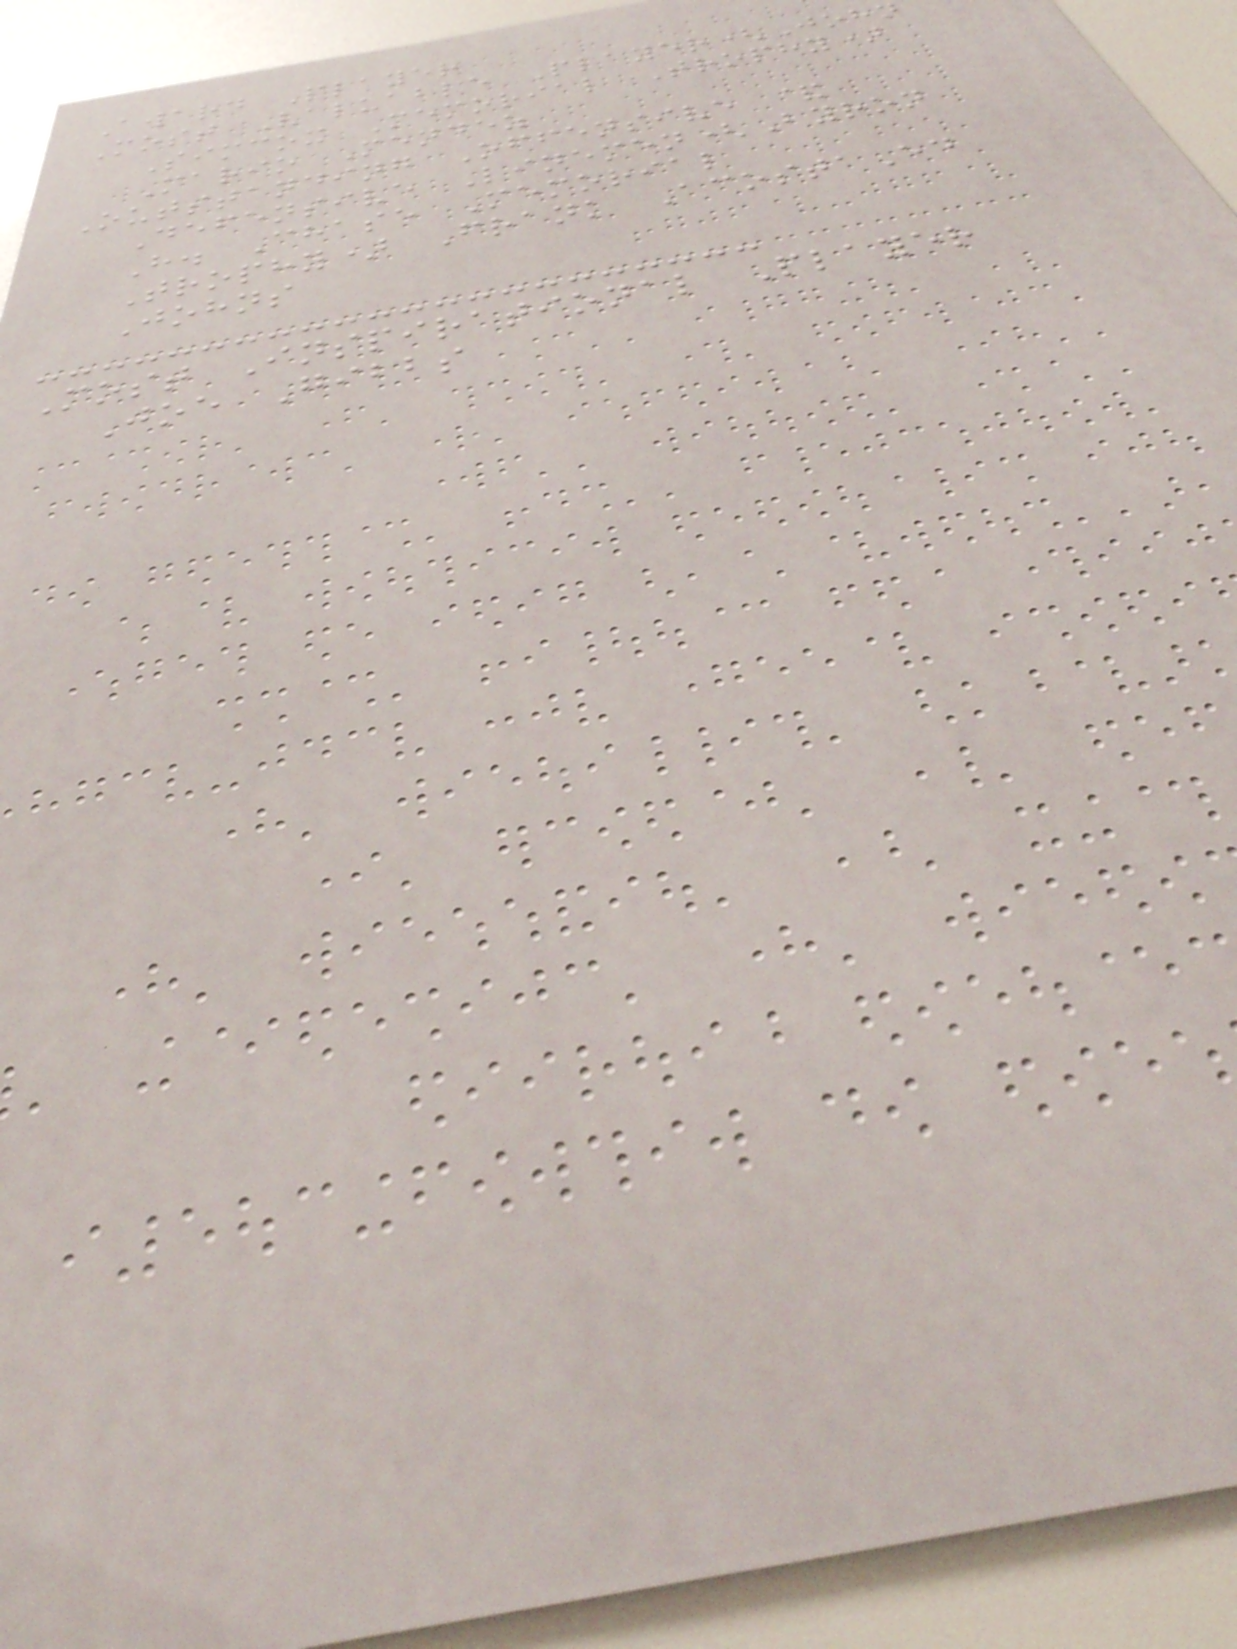Award Player
Most Valuable Player(Joh
Simcox Memorial Trophy)
Mario Mendez
Outstanding Offensive &
Defensive Linemen(Byron
H. Chase Memorial
Trophy) Frank AcostaEd
Johns
Most Inspirational Player
Joe Gibbs
